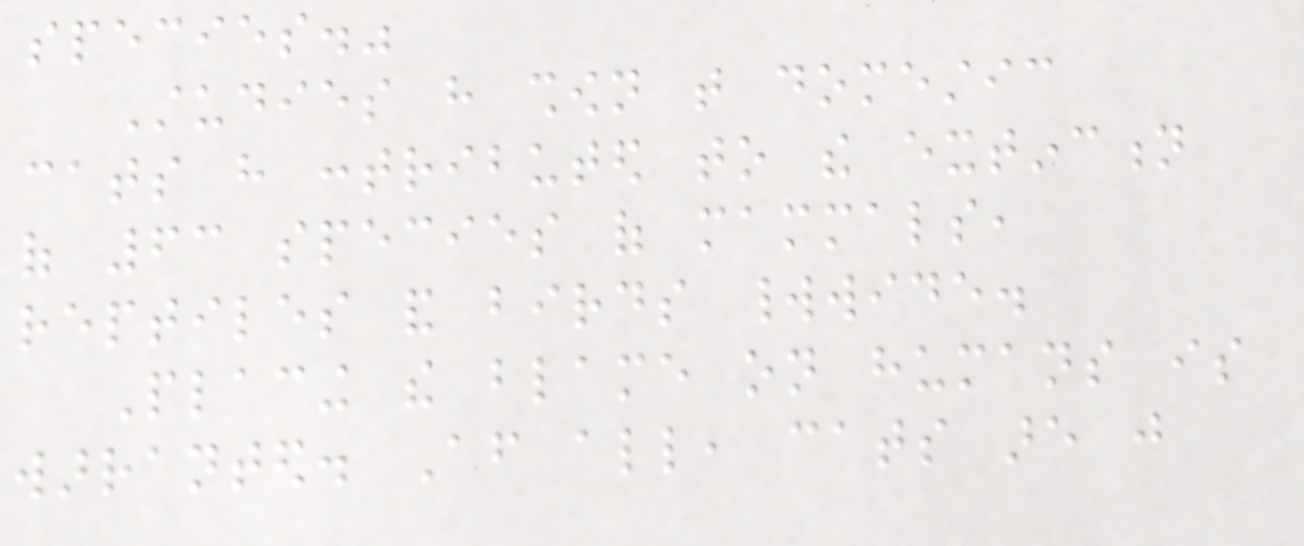species."
Studies have shown that domestic
cats have contributed to the extinction
of 63 species of mammals,
reptiles and birds worldwide.
Placing the blame on humans is
warranted. After all, cats are just
